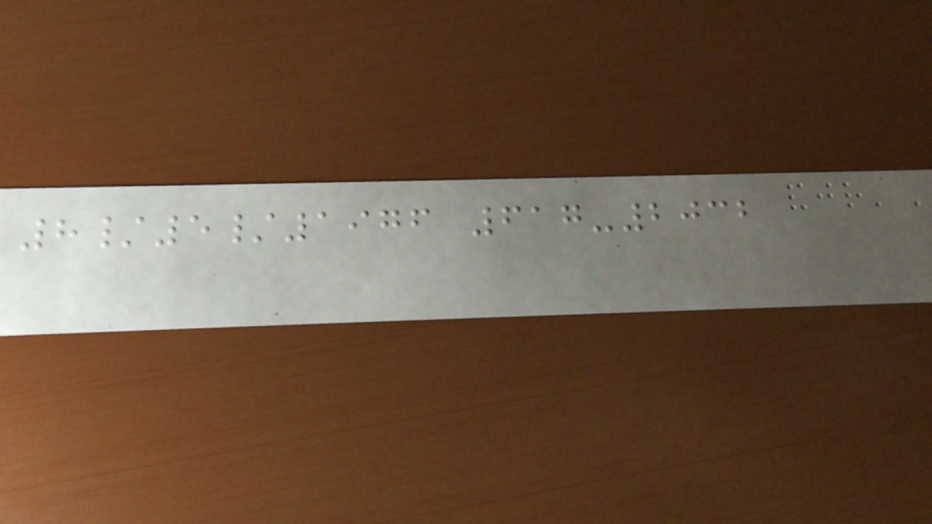8/5/1976 617-2032
